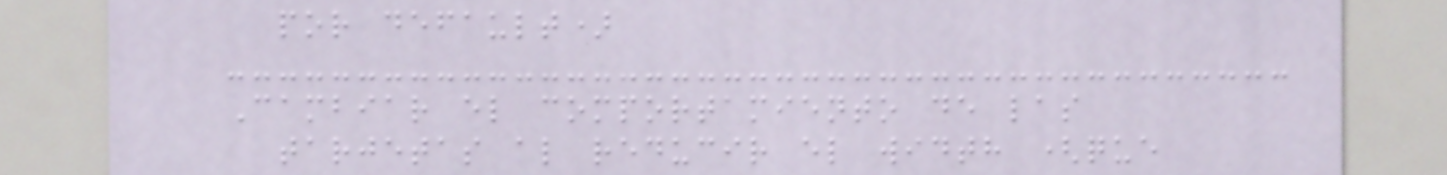por default)
Cambiar el comportamiento de las
tarjetas al reducir el width (que
